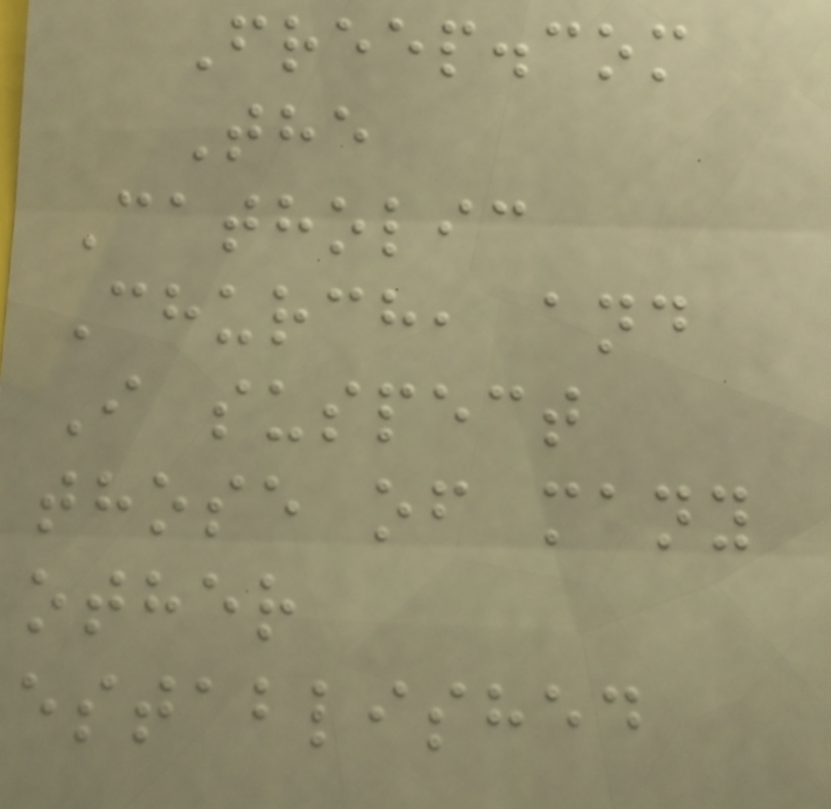Freep.com
The
Catholic
Church, and
I suspect
those of many
other
established
